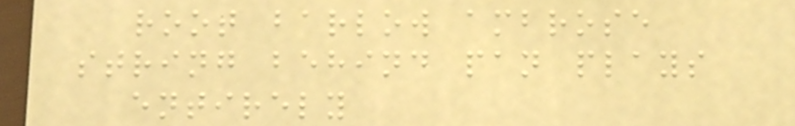root barlow ambrose
string behind pan plays
entirely
